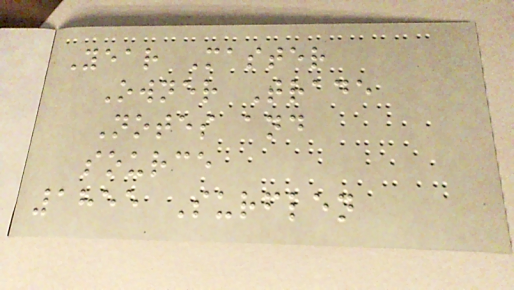Year Master
Owner Trade
Notes and
source
1855 Surflen
